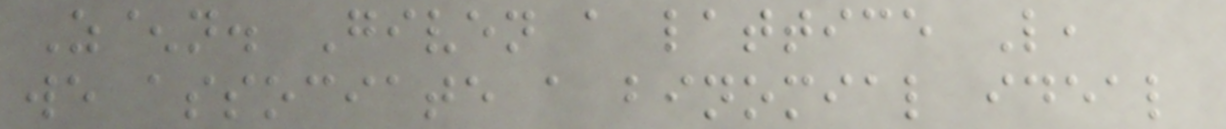Z^n. Given a lattice L,
we associate a binomial ideal
